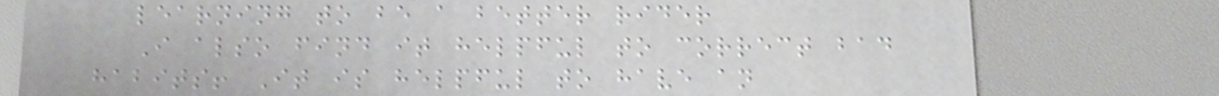learning to be a better rider
I also find it helpful to correct bad
habits! It is helpful to have an
